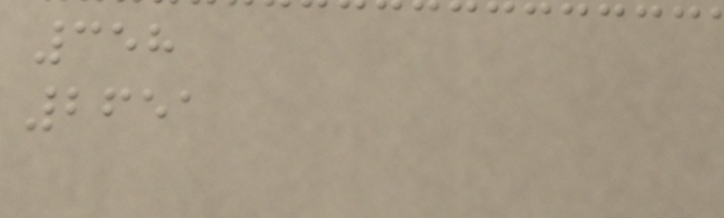358
2651
